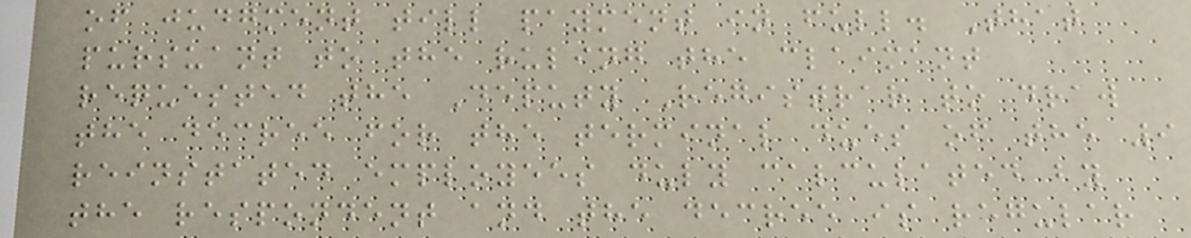of judgment till payment in full. That
pursuant to the ruling the claimant
requested the Deputy Registrar to draw
the decree for the terminal dues of the 9
reinstated employees duly calculated by
the respondent and the decree is regular
